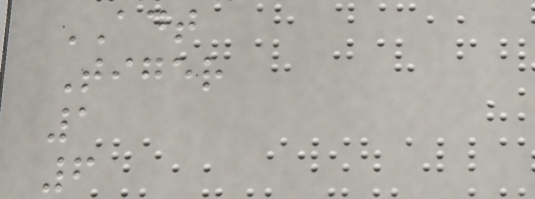ADT
Tiger
1
6
